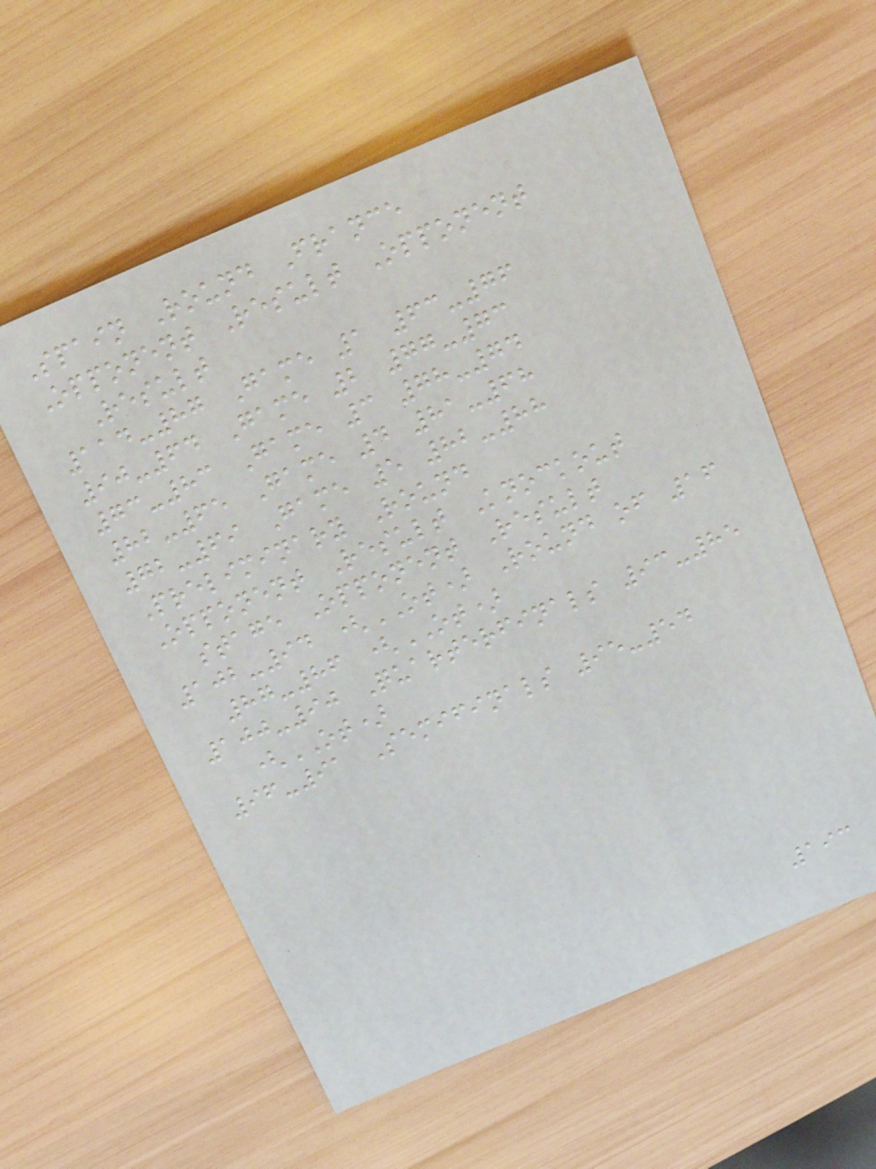Spain Round France
Opponent Result Opponent
Result
114-87 Game 1 63-76
90-64 Game 2 77-73
73-83 Game 3 78-74
82-65 Game 4 81-68
72-69 Game 5 82-88
Preliminary Round
Opponent Result Knockout
stage Opponent Result
102-94 (OT) Round of 16
87-86 (OT)
100-90 Quarterfinals 93-85
(OT)
96-91 Semifinals 95-54
193
